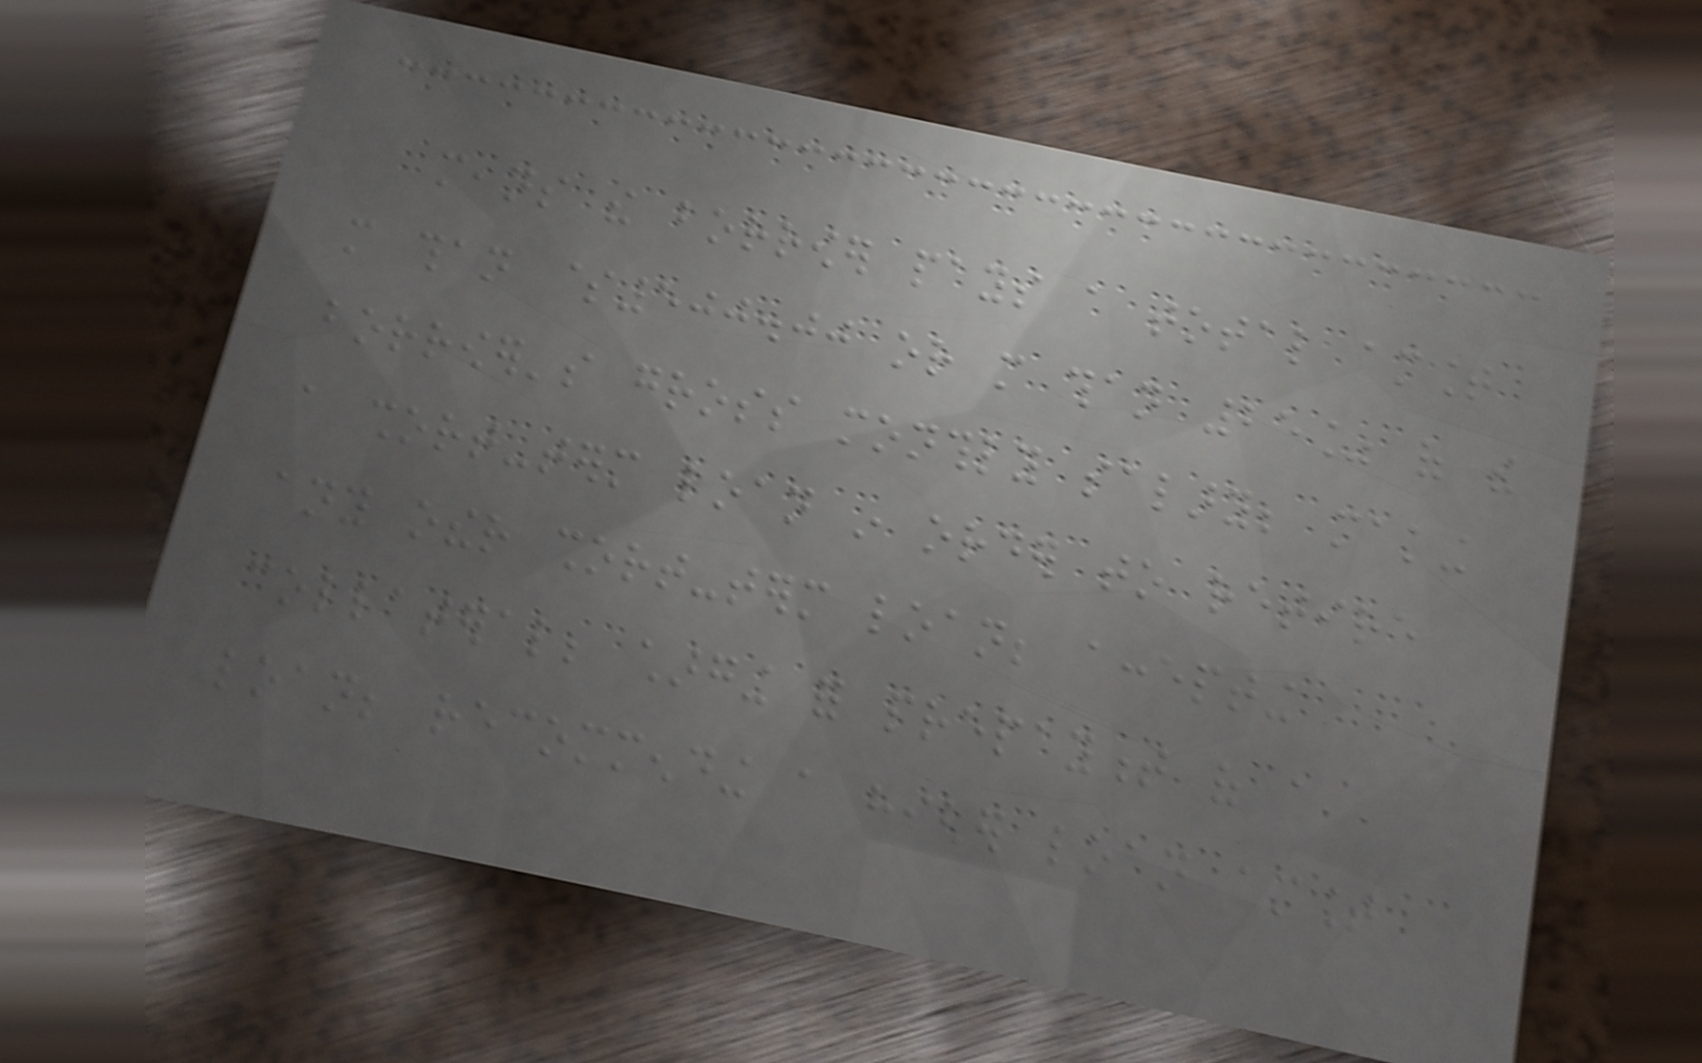means the borrower pays a total amount
more than $500.00 or more than 25% of the
borrower's gross monthly salary; making
a short-term loan in order to retire
any other short-term loan; accepting
collateral; charging for prepayment of a
loan; recommending a higher loan amount
